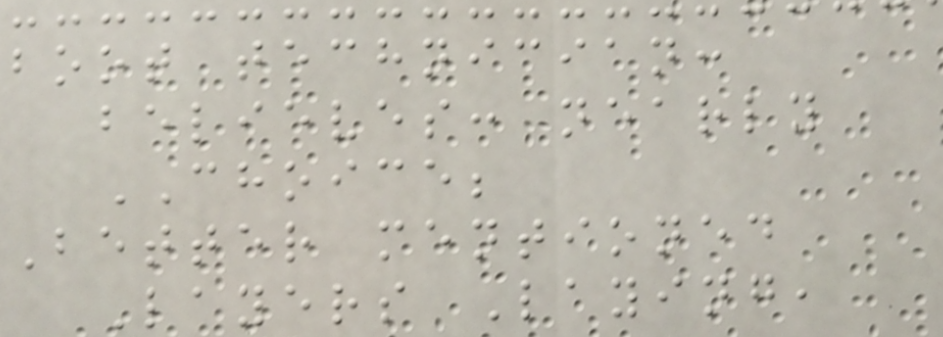boot technician:
believes: nearly
CHOICE;
Better mentioned
Layers Laying,
